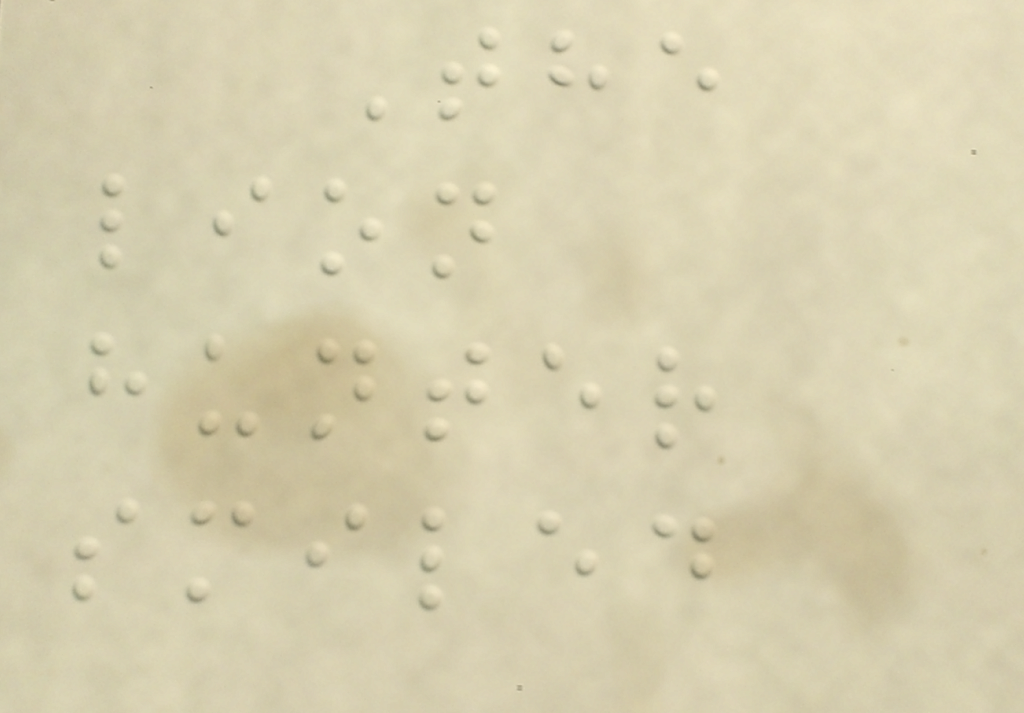The
lion
hunter
smiled
